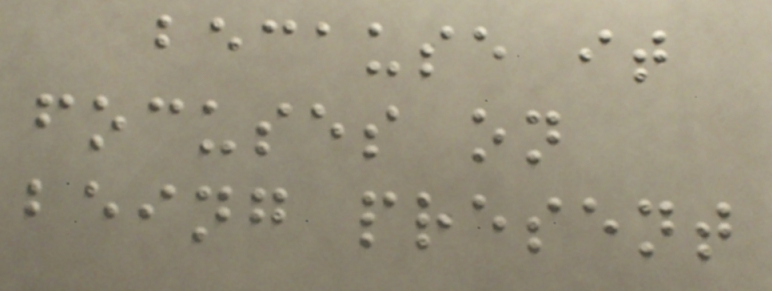because it
focuses on
being present
